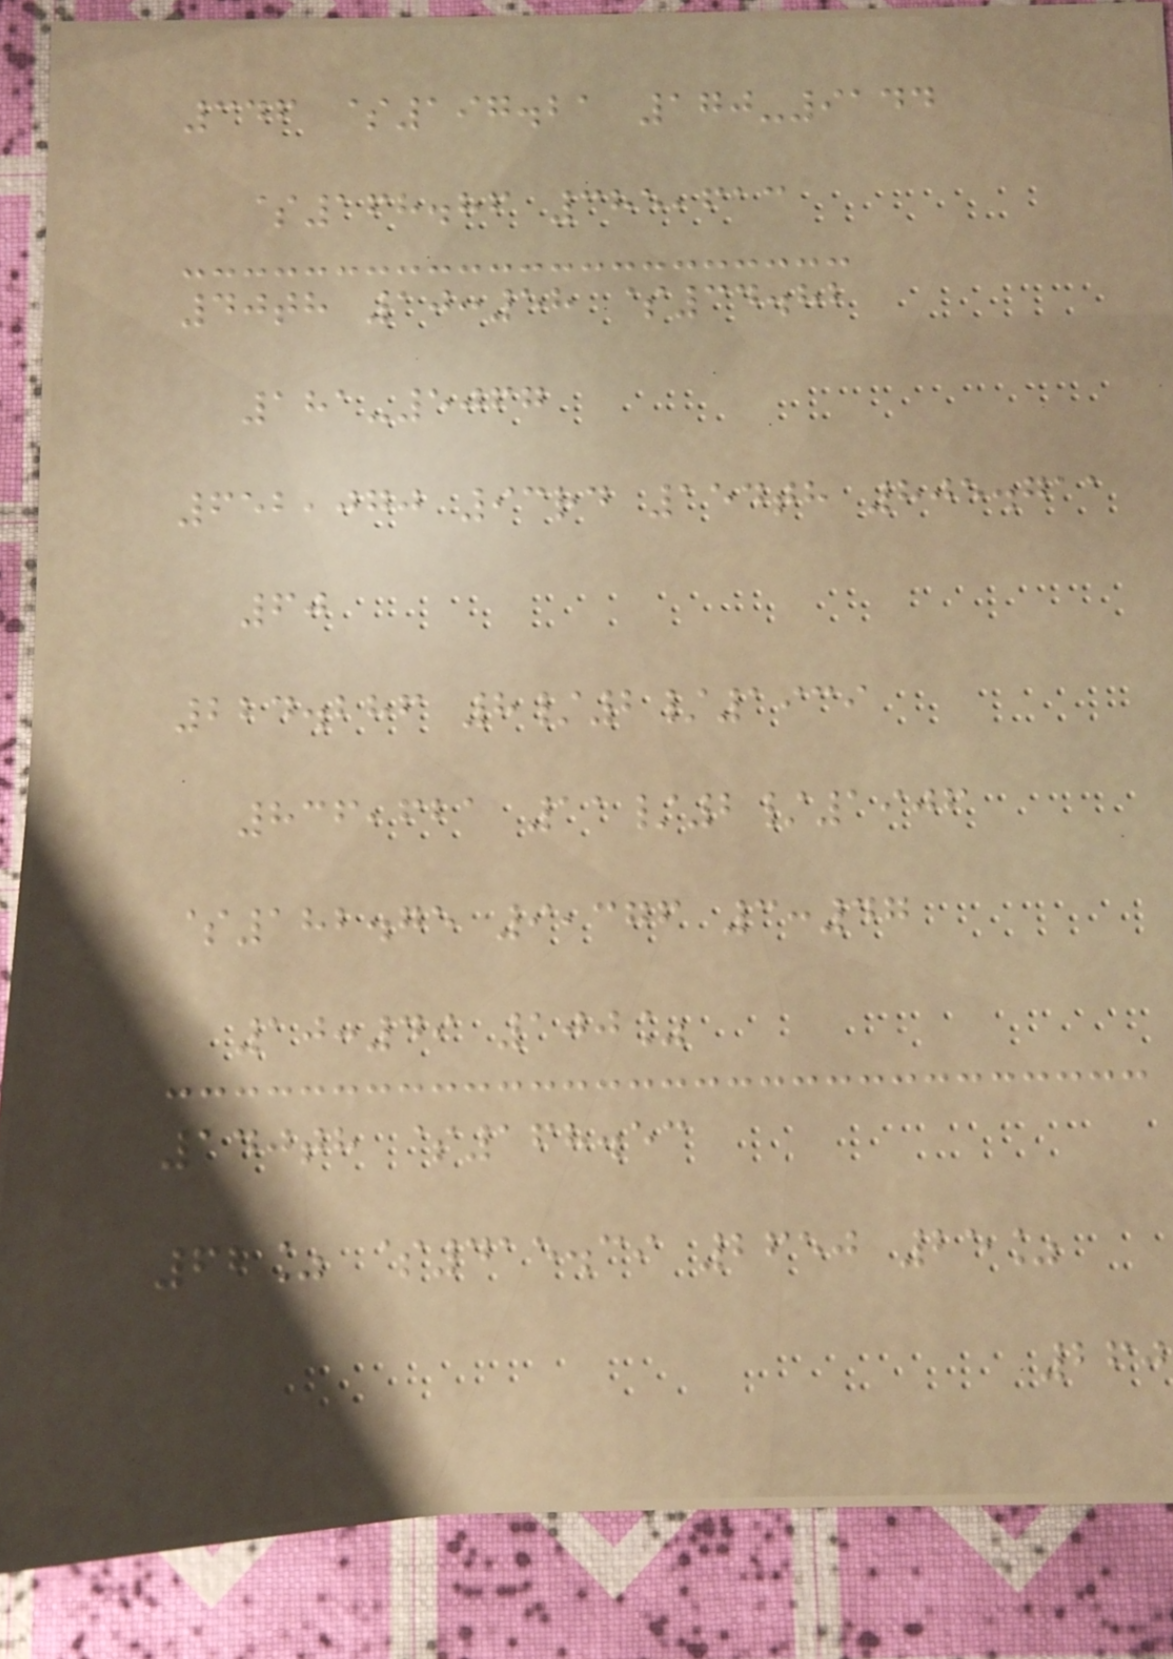346 $197.21 170-9144
$168.86 385,613
40th 10:58 $34.82
181-5067
652,070 93rd 154th 805.711
60
224.286 8/2/1939
836,621 11/2/1906
$182.75 9,376 3:47
10:49 100%
140th $168.53
62% $415.39 2650 25%
260
